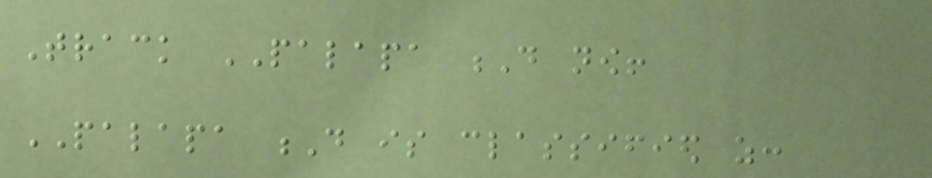Track PALAPA D now!
PALAPA D is classified as:
